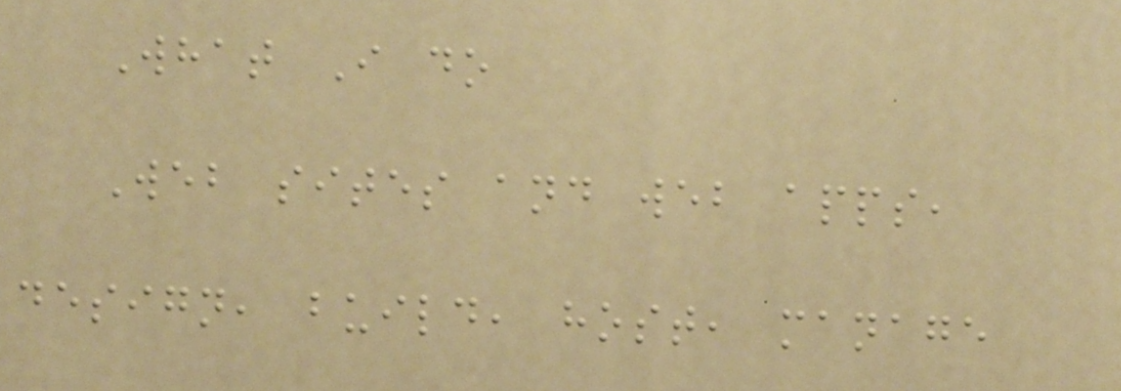What I do
Web sites and web apps,
design, build, host, manage
